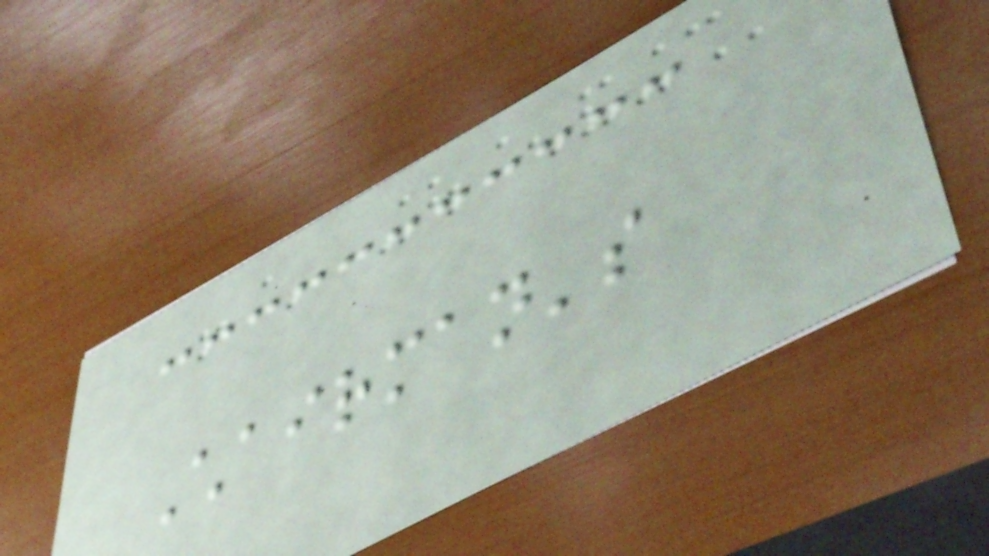Chairman's
